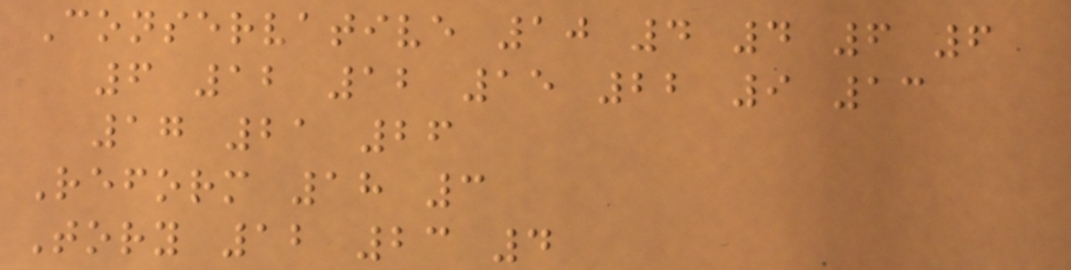Conservative 10 4 4 6 6
6 12 12 15 22 9 13
17 21 26
Reform 18 3
Tory 12 23 4
